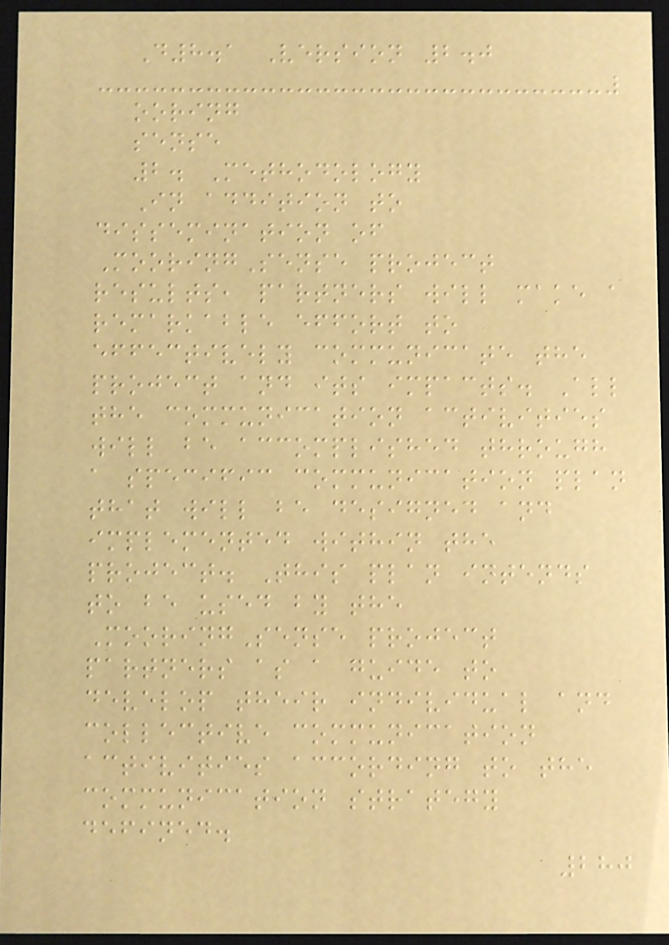D8.1 Version 2.0
ooring
sense
2. Methodology
In addition to
dissemination of
MooringSense project
results, partners will make a
remarkable effort to
effectively communicate the
project and its impacts. All
the communication activities
will be accomplished through
a specific communication plan
that will be designed and
implemented within the
project. This plan intends
to be used by the
MooringSense project
partners as a guide to
develop their individual and
collective communication
activities according to the
communication strategy
defined.
280
